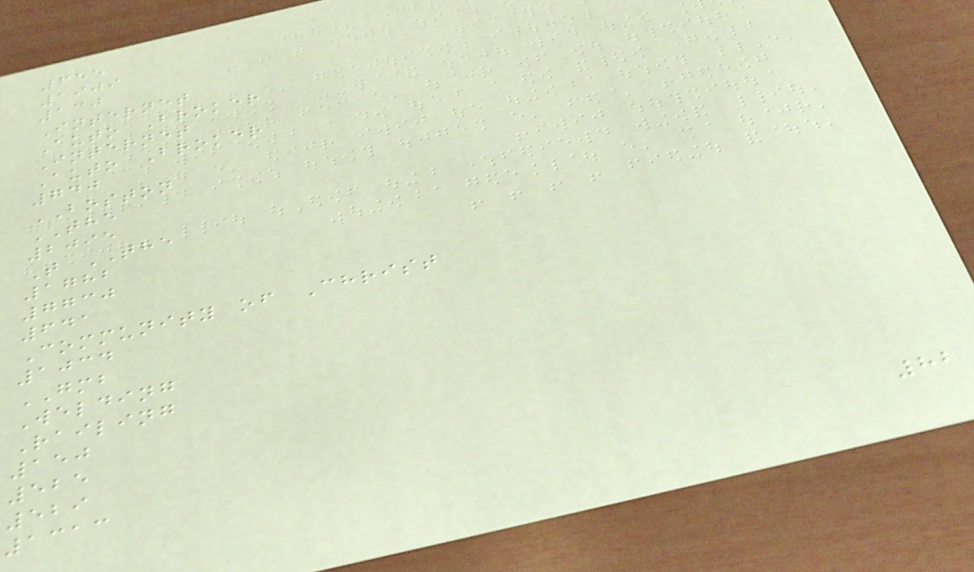655
1909
130
Internet
Auto Broker
Internet
Auto Broker
740
BOSTON
THE
2095
T THE
1782
7730
641
Community of Christ
1034
GMB
Welding
Railing
150
525
529
1313
82
